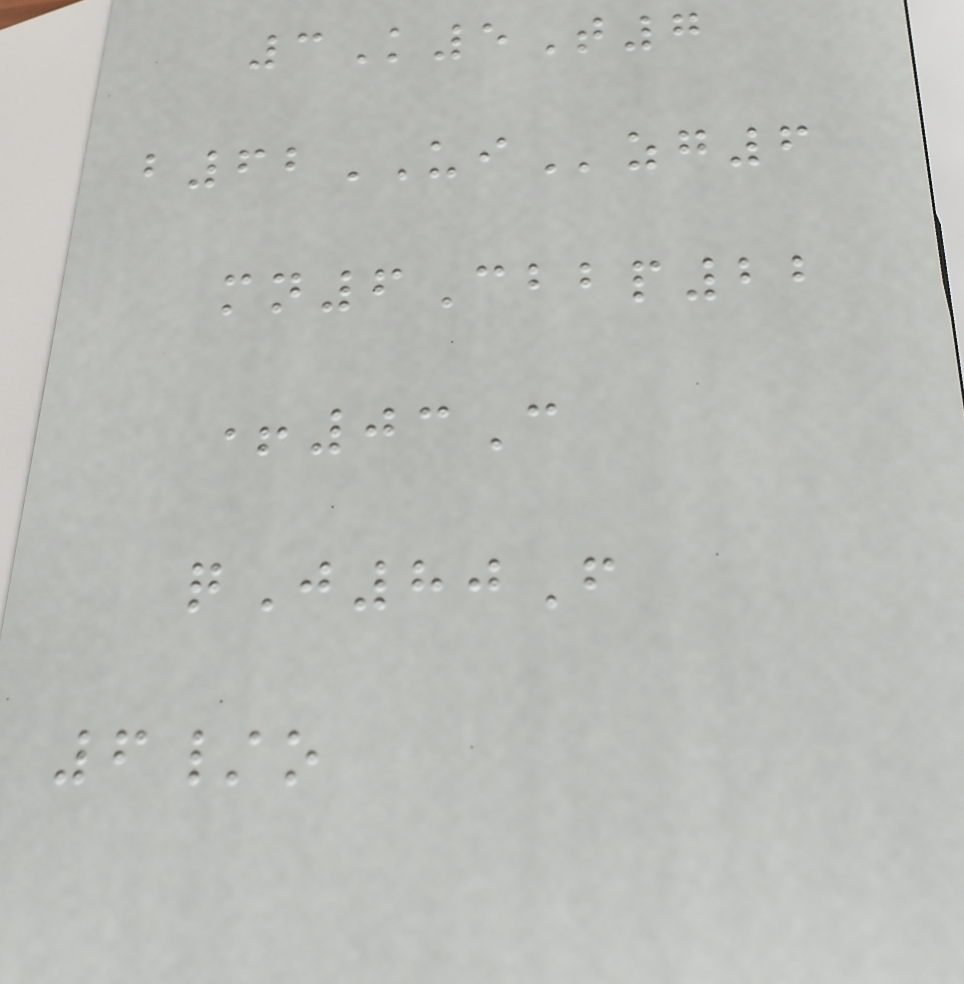3K5T7
b62UIzg6
mn6Cbbp22
+03C
qJ80F
6/o
